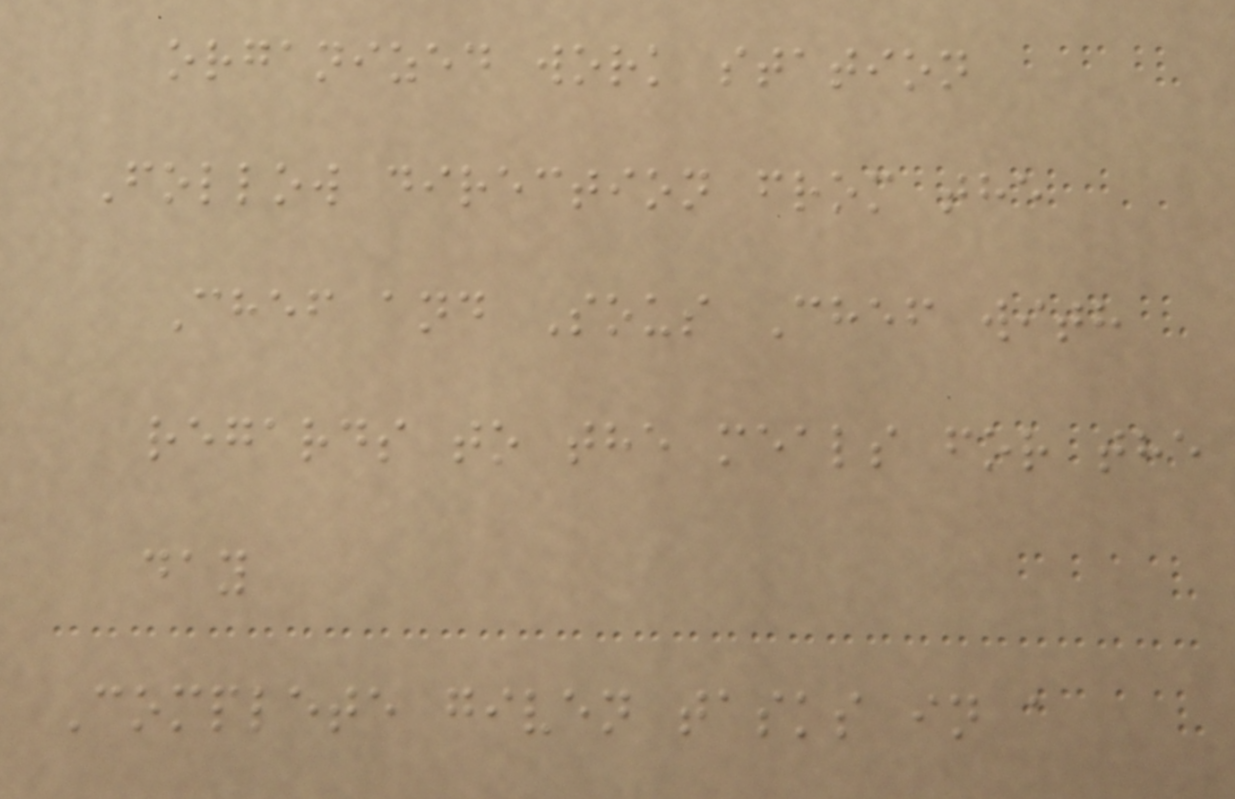organized work station
Follow direction from the
Chef and Sous Chef with
regards to the meals for the
day
Complete given tasks in a
